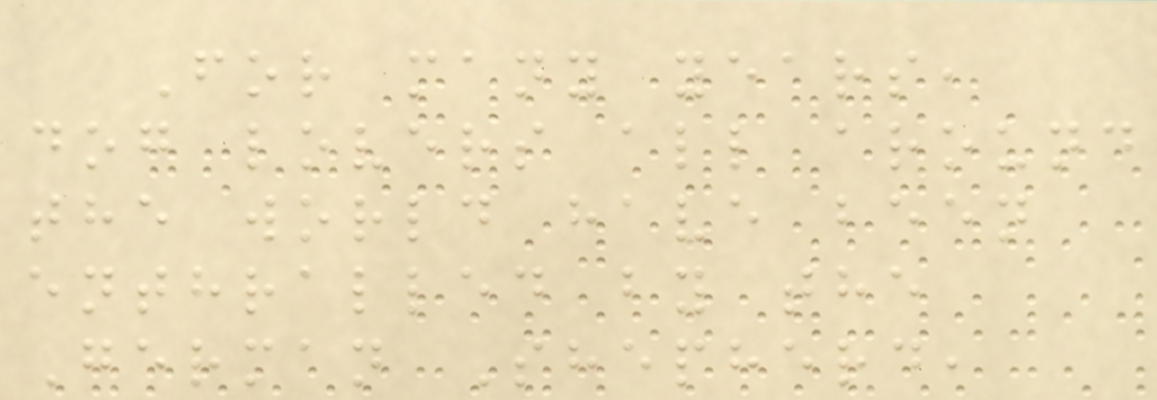For many years,
dog lovers all around
the world have been
enthralled by the
German Shepherd,
